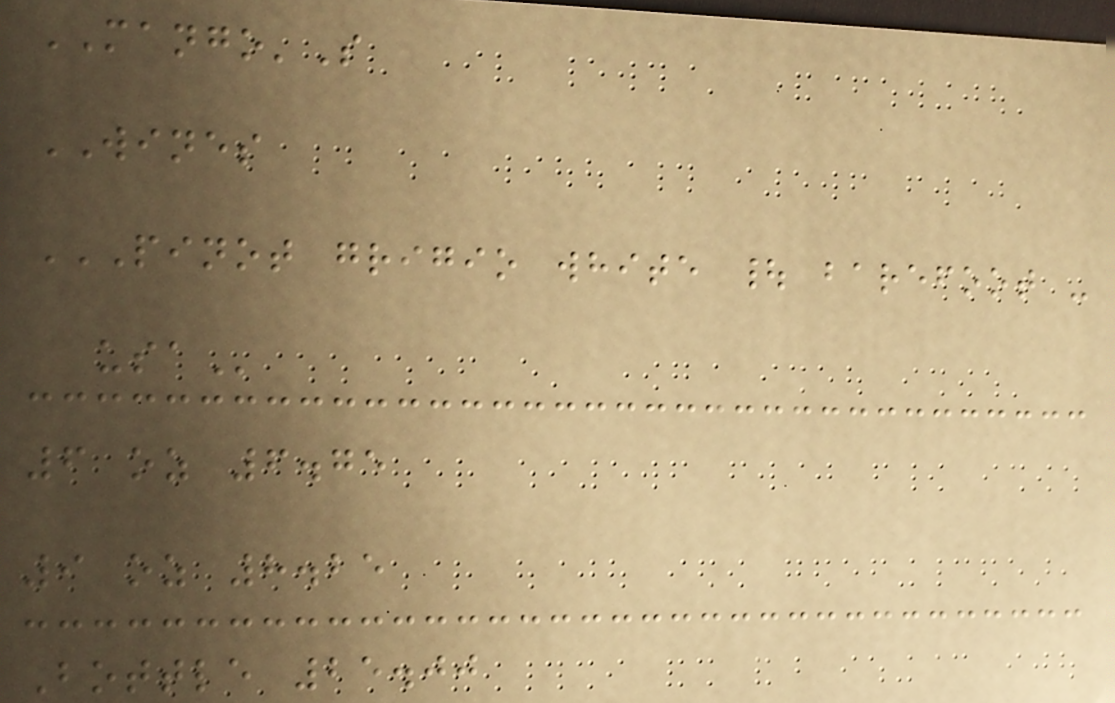MANGO'S
WINES
PINOT GRIGIO WHITE | BAREFOOT -
USA
6 oz 6.75
9 oz 8.25
Bottle 25.00
